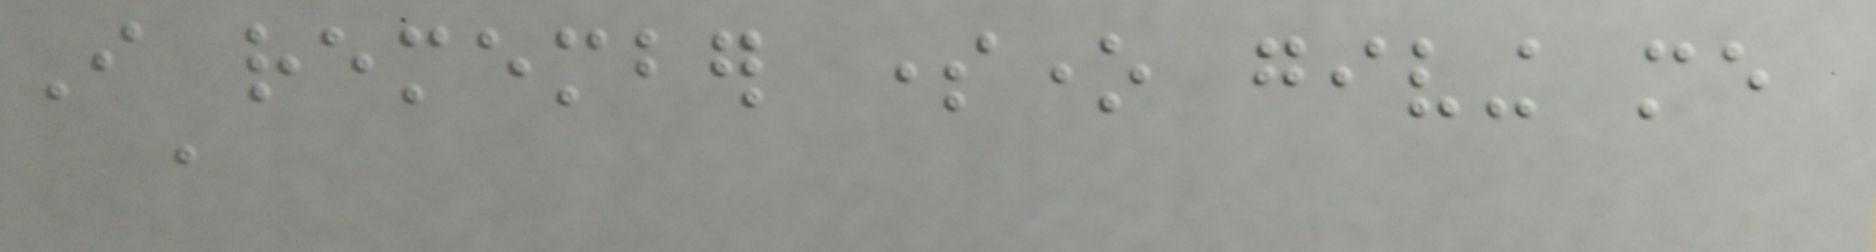I remember someone giving me
a
